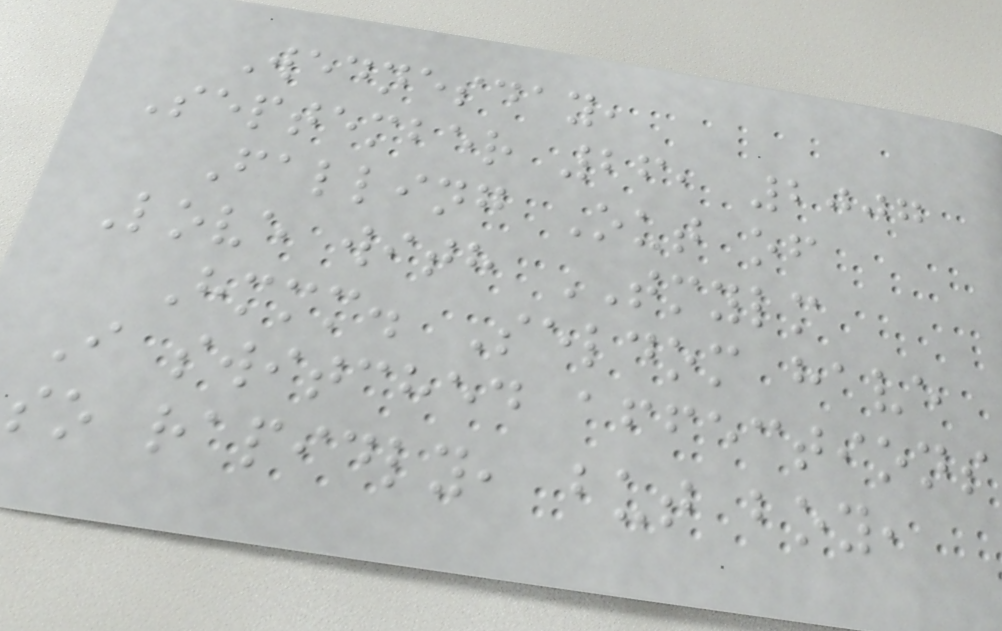Wednesday,
September 26, 2007
Falling Out of
Love with TMYLM
Hmmm. Seldom have
I switched affections
so rapidly, but boy,
